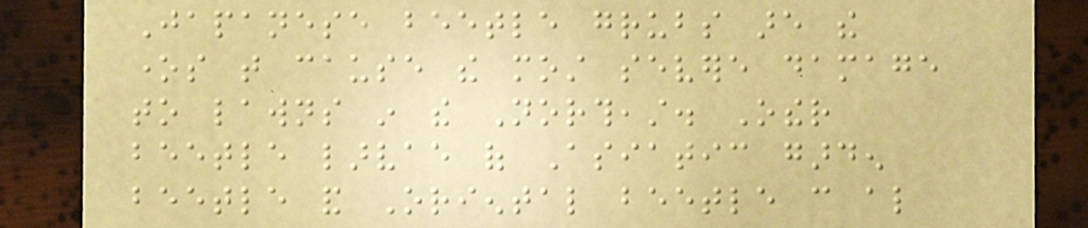Japanese beetle grubs are the
ones that cause the most severe damage
to lawns in the Northeast. Other
beetle larvae of Asiatic garden
beetle and Oriental beetle can also
